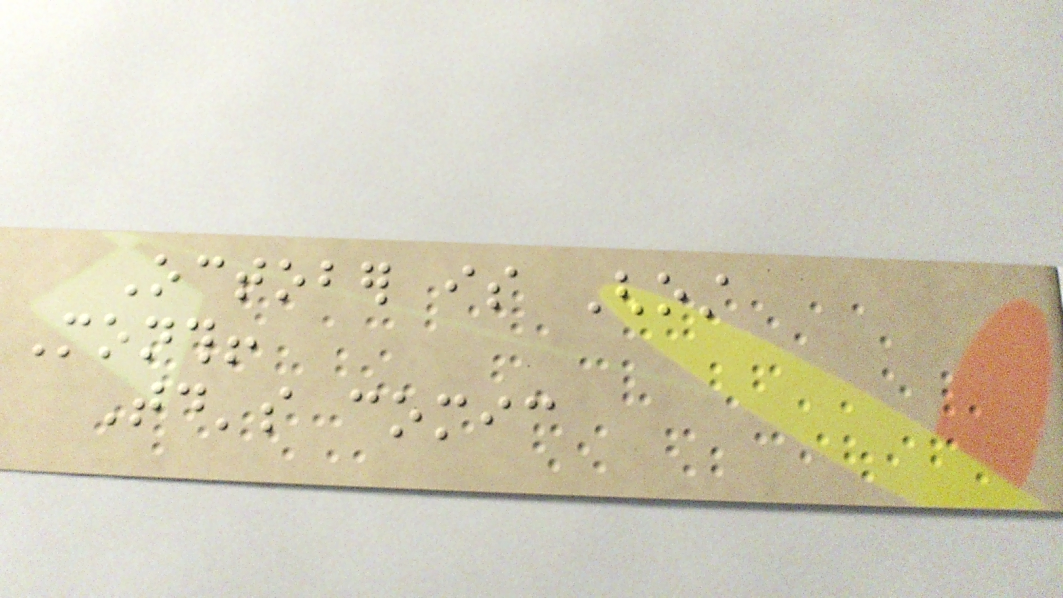October is Ghost
Month!
Today's comic
